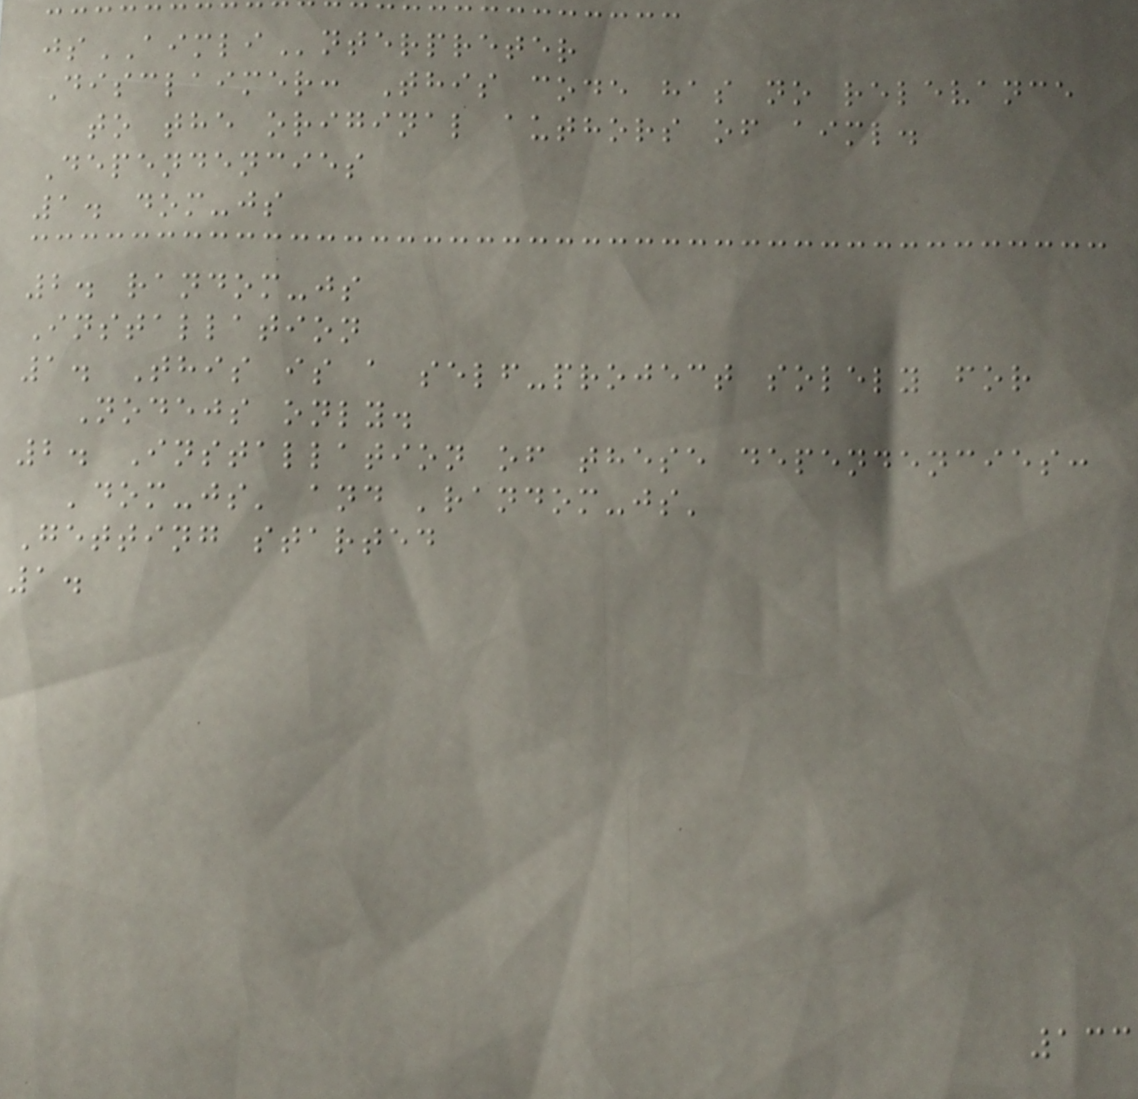jsAIMLInterpreter
Disclaimer: This code has no relevance
to the original authors of aiml.
Dependencies
1. dom-js
2. random-js
Installation
1. This is a self-project solely for
Nodejs only.
2. Installation of these dependencies:
'dom-js' and 'random-js'
Getting started
1.
133
